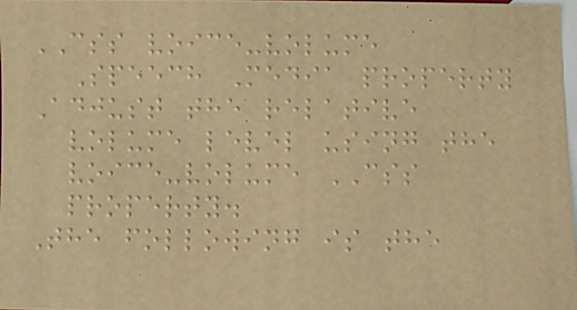CSS voice-volume
Speech Media property
Adjust the relative
volume level using the
voice-volume CSS
property.
The following is the
